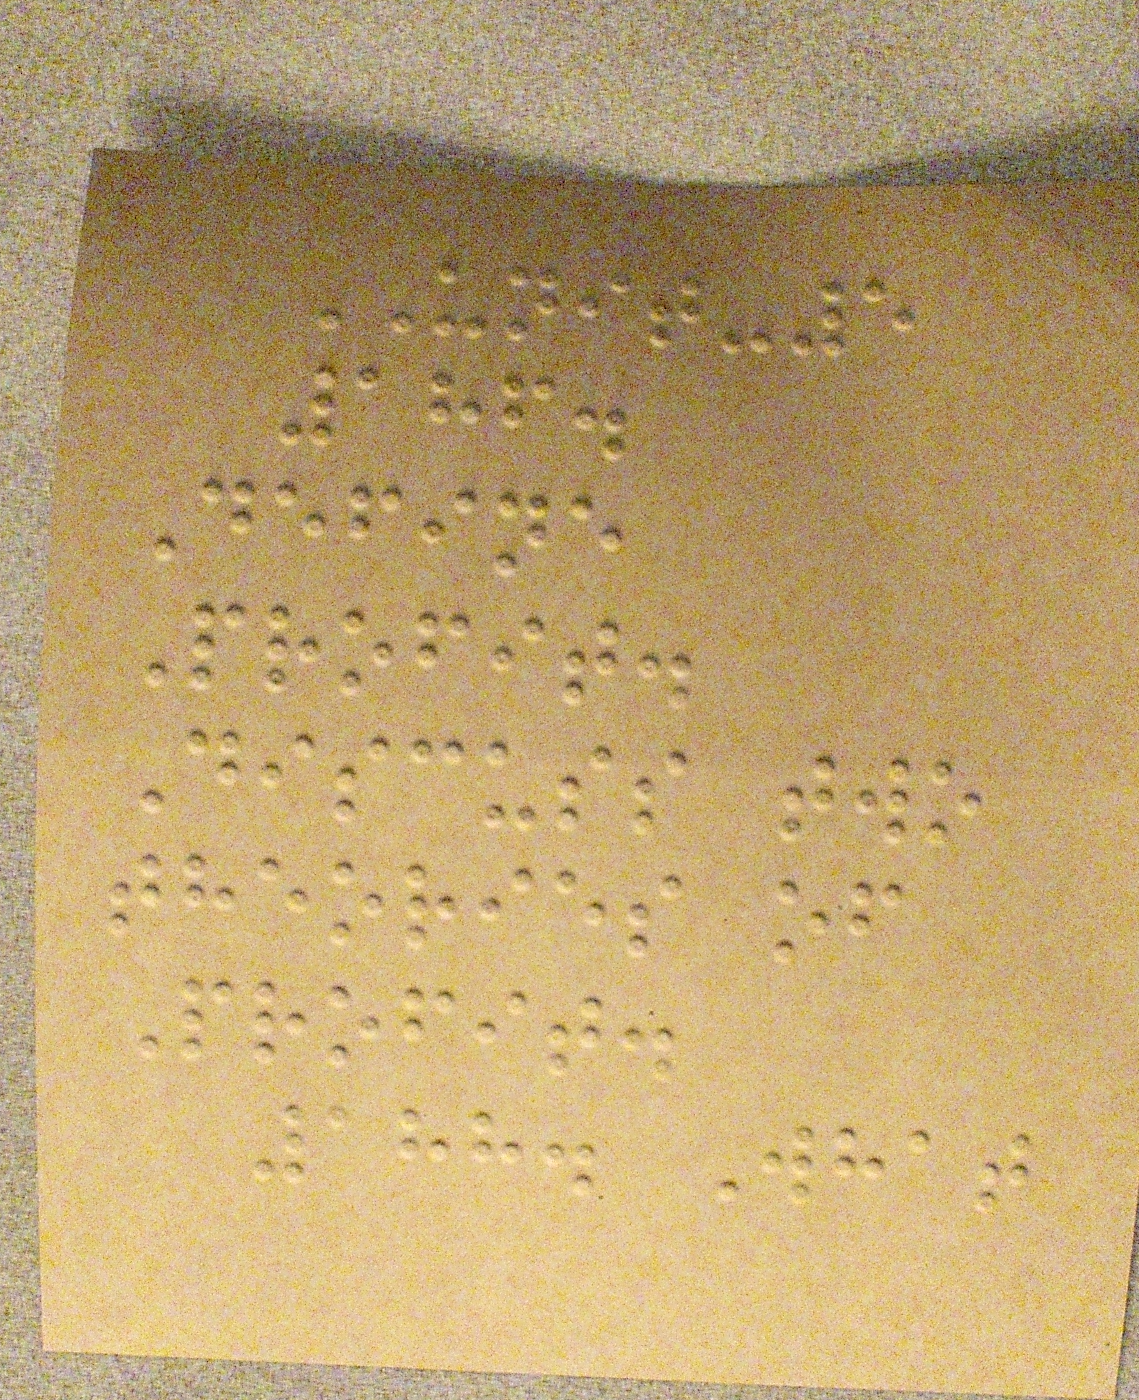UNIT-5
186.
Define
Profit.
Discuss two
theories of
Profit.
188. What
